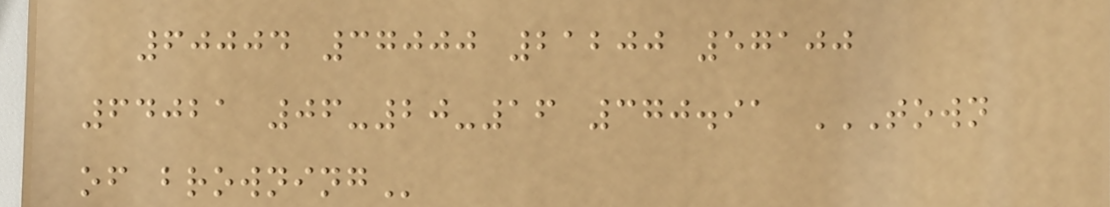60004 37000 21200 57100
64021 06-20-16 370.91 TOWN
OF BROWNING
